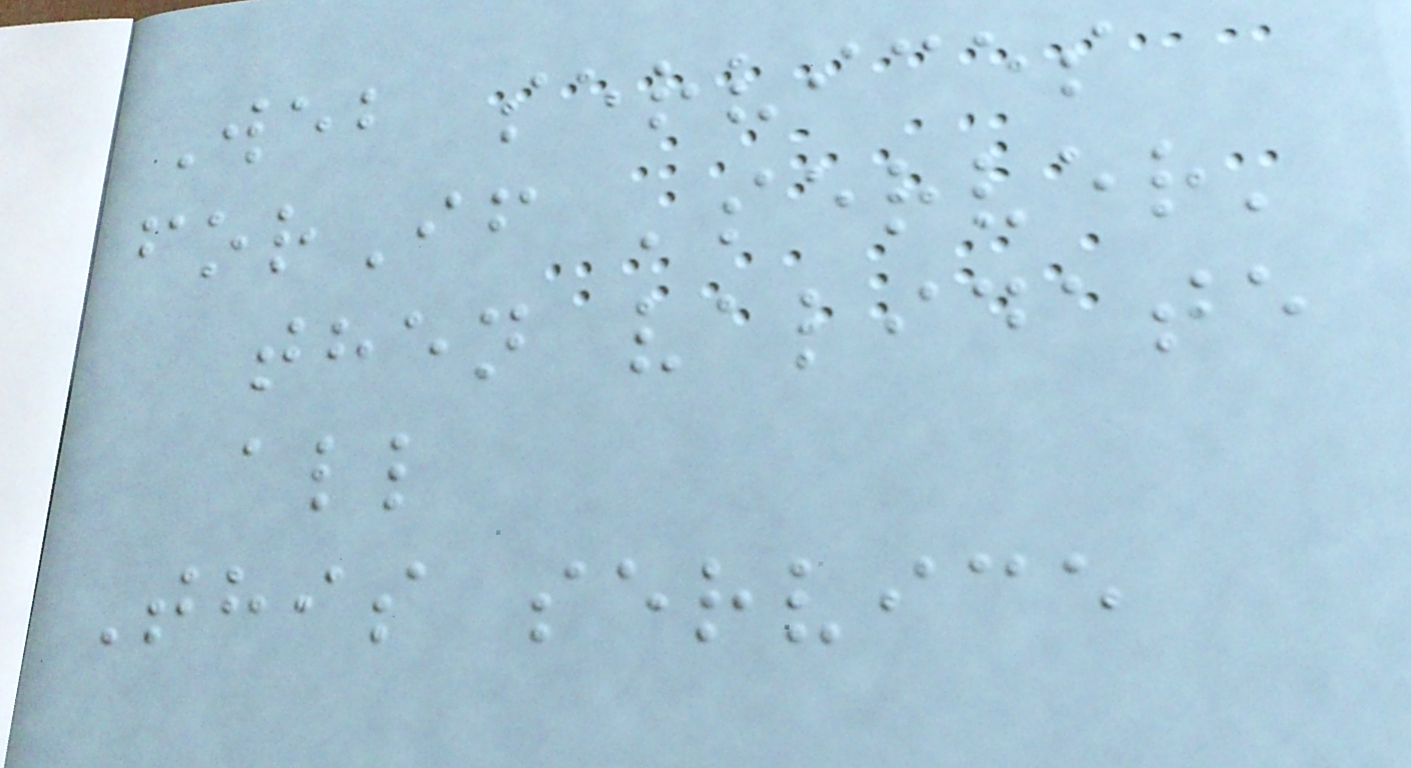Web services
forIf 'server'
then validate
all
This service
